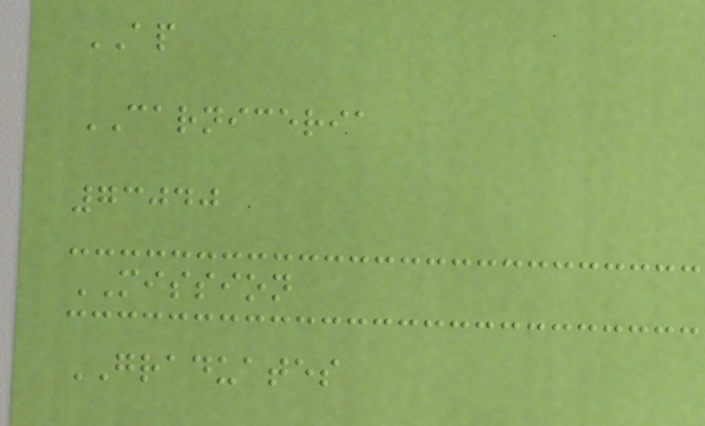AP
CARNICERIA
73040
MISSION
GRADUATES
